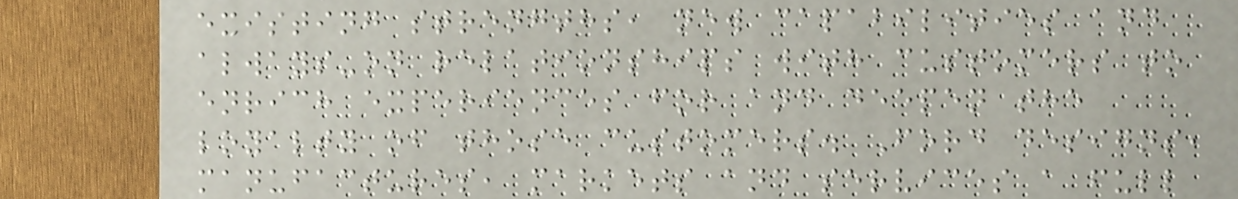existing strengths, new capabilities and
always-on relationships with customers to
enrich experiences for and deepen the
loyalty of those customers. Ford designs,
manufactures, markets and services a full
